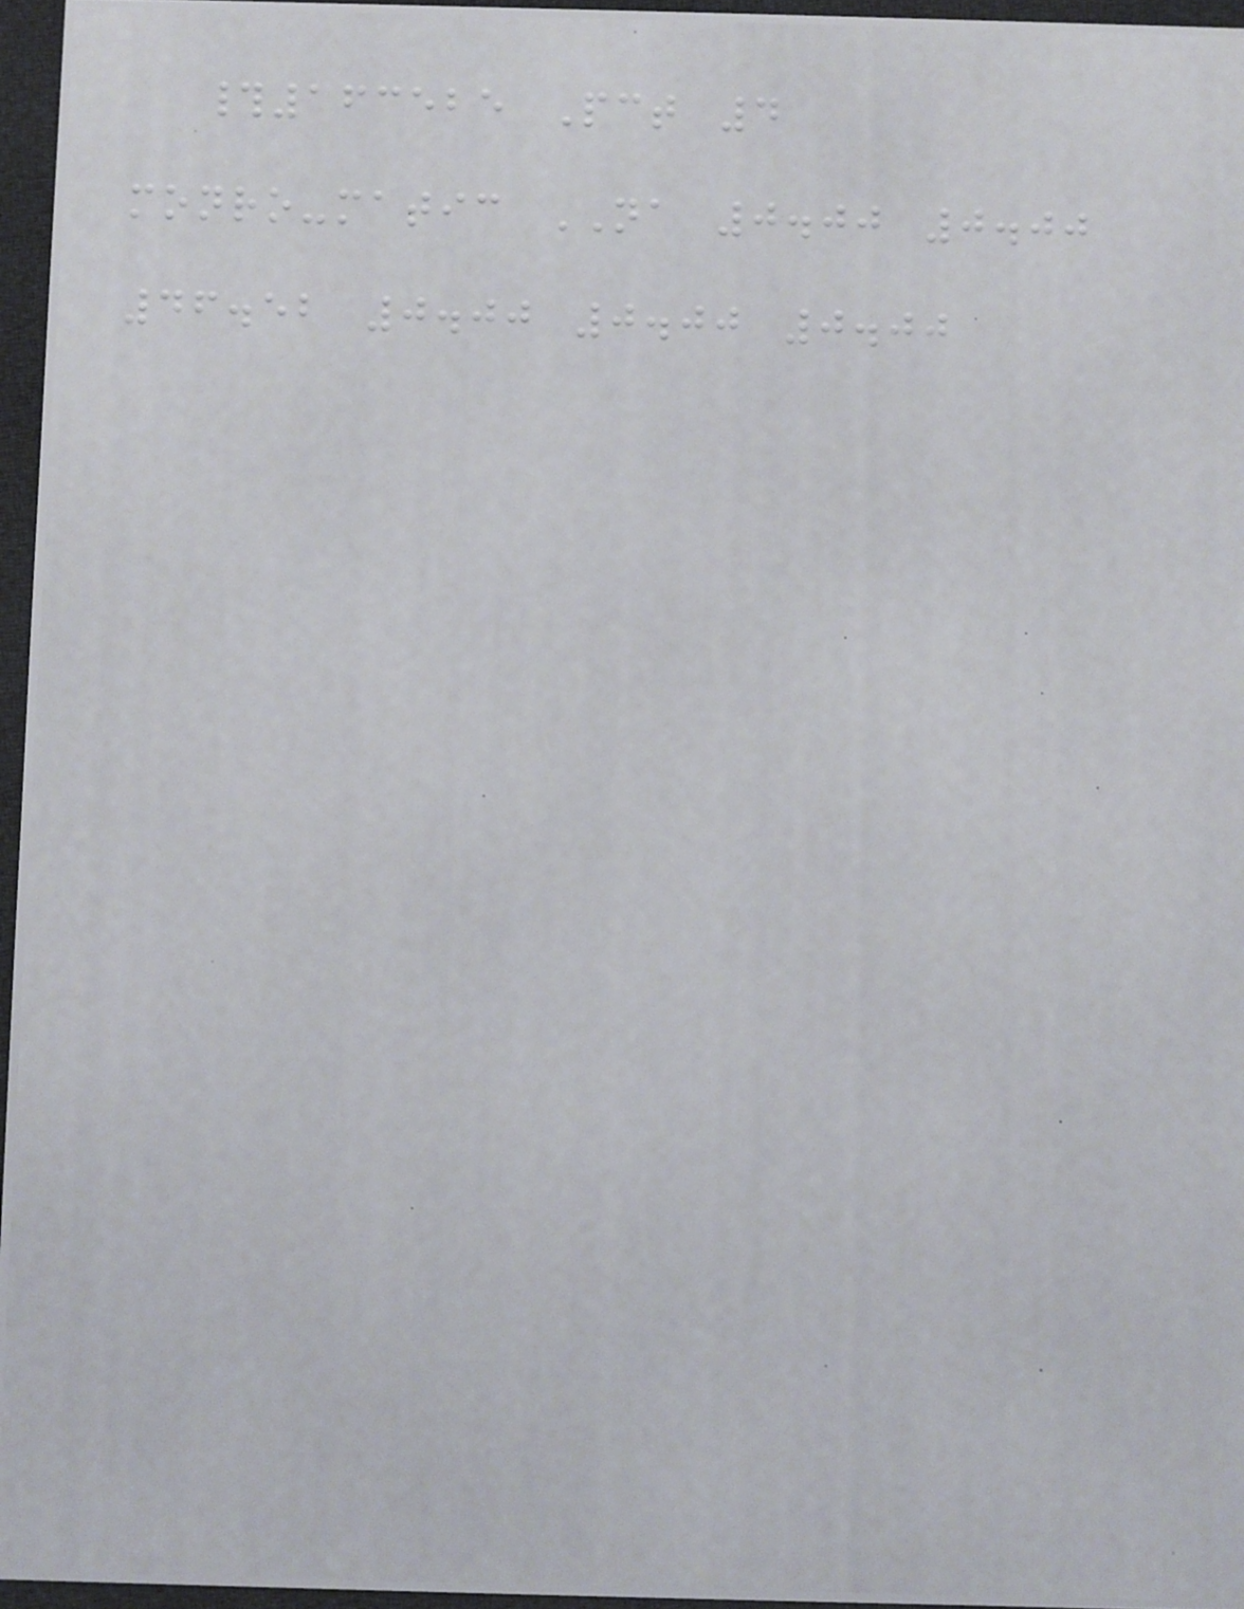#163525 Pct 4
monro-matic NA 0.00 0.00
46.52 0.00 0.00 0.00
